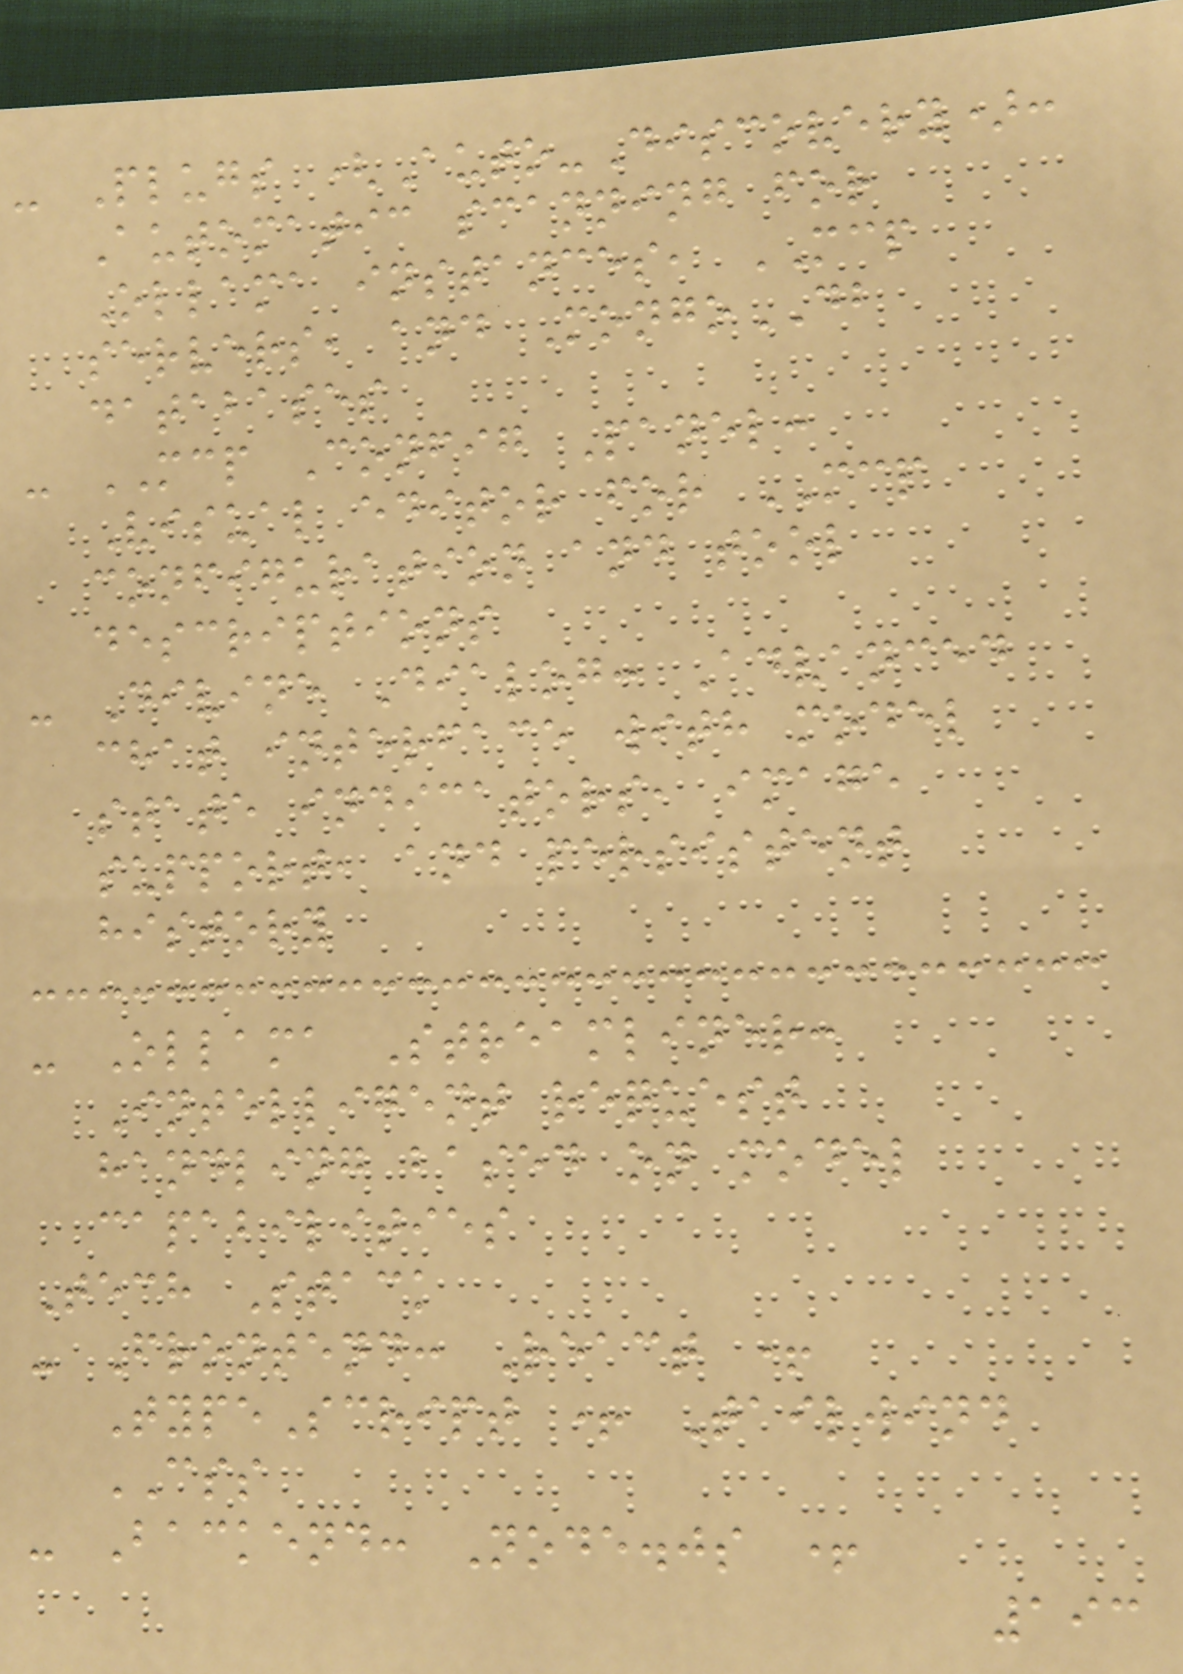- Plugs (Auto-Discovery):
Automatic scanning for
Ollama instances, MCP
servers, and MongoDB
databases
- MCP Config Panel:
Visual editor for MCP
configuration and tool
descriptions
- Divine Dialog: Advanced
chat interface with model
state indicators, image
support, and persistent
history
- Ollama Streamliner:
Intelligent request
handling based on model
capabilities
Tech Stack
- Frontend: React +
TypeScript + Tailwind
CSS
- Backend: Node.js +
193
